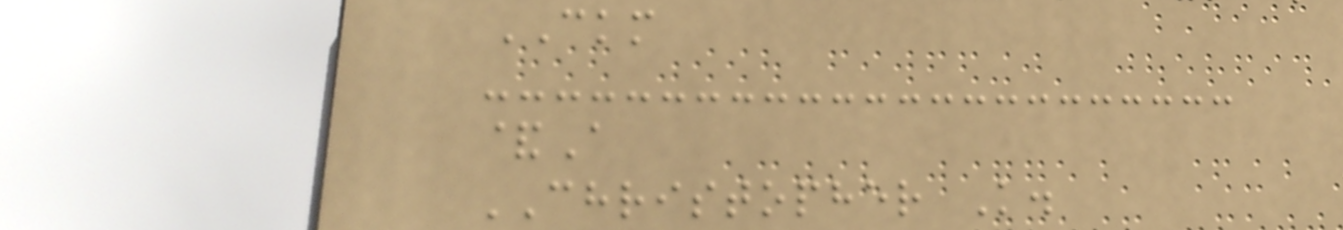CKM
&A
CHRISTOPHER K.
